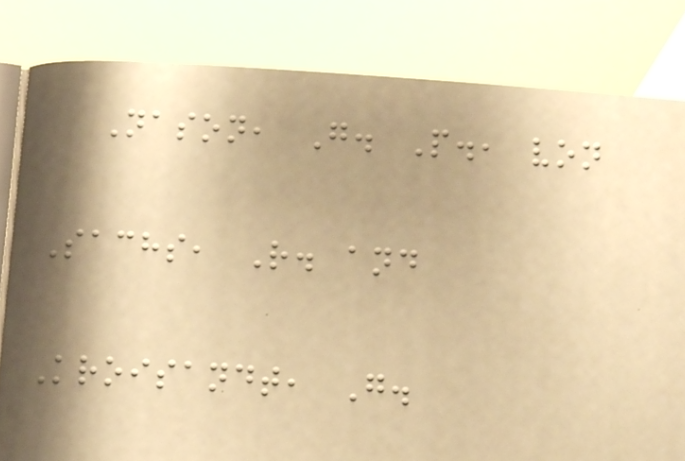Nason, G. P., von
Sachs, R. and
Kroisandt, G.
